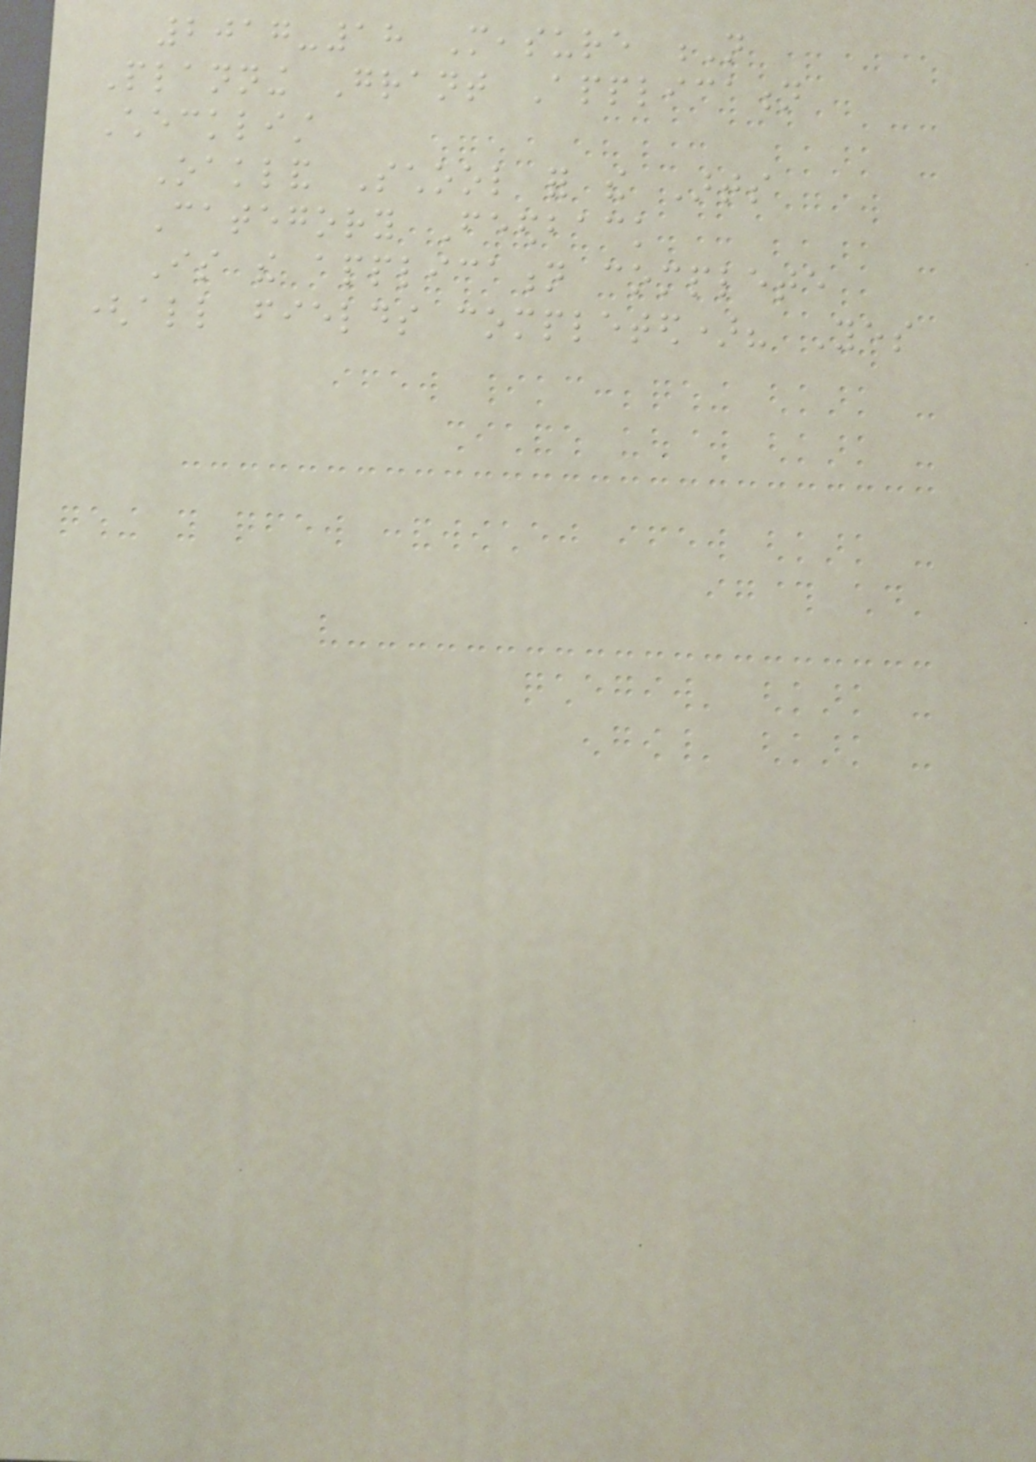2017-18 Measure N
Planning Grant Application
Checklist
Oakland School for the Arts
Category Feedback
Is the application complete
(all fields completed)? Yes
